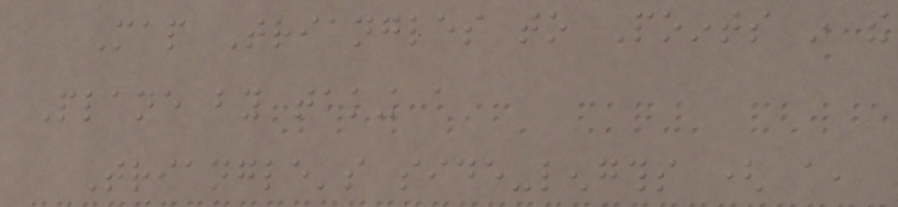Map Triangles to Points in the
Plane by taking a
Triangle's side-lengths ( a,
